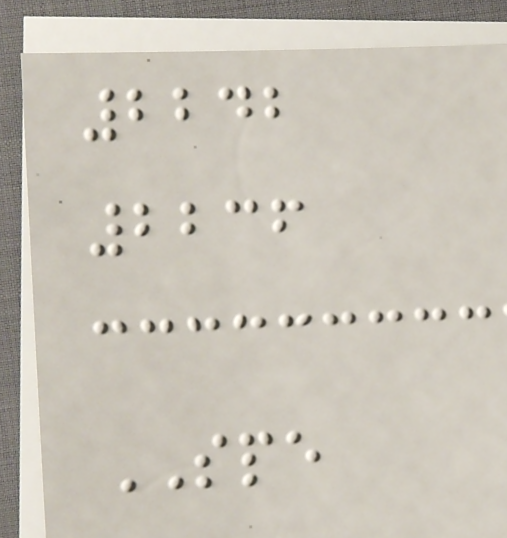2242
2236
SPE
